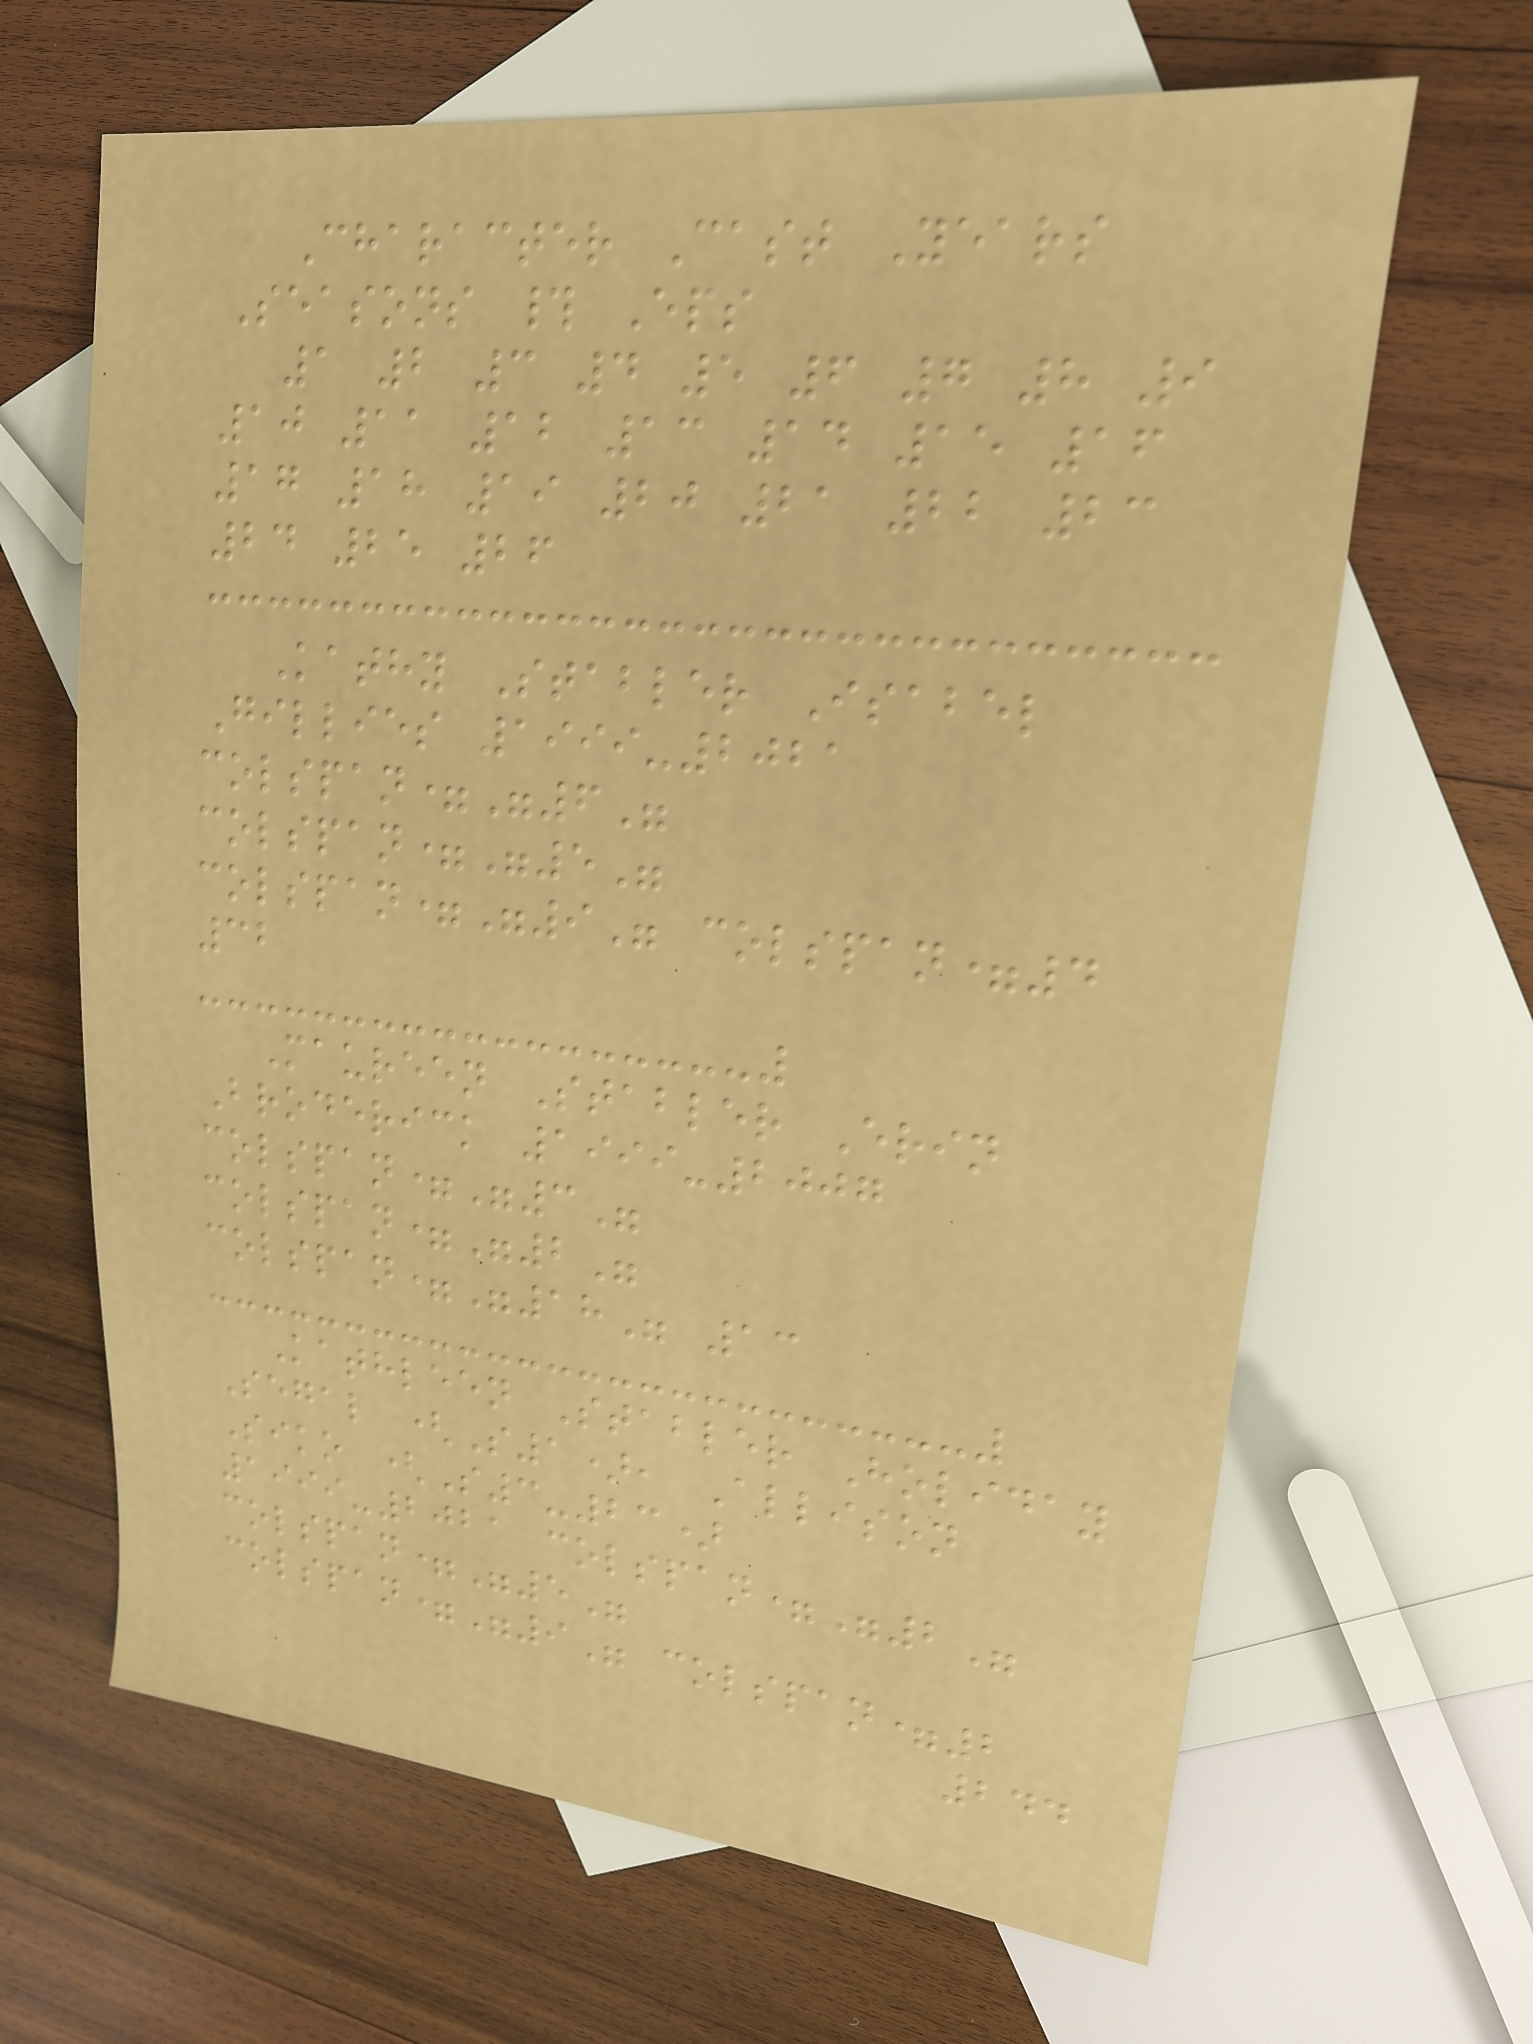Character Cast Years
Seasons # Eps
1 2 3 4 5 6 7 8 9
10 11 12 13 14 15 16
17 18 19 20 21 22 23
24 25 26
Kathy Stabler Isabel
Gillies 1999-2021
colspan="6"
colspan="5"
colspan="9" colspan=4
32
Maureen Stabler Erin
Broderick 1999-2007
colspan="3"
colspan="2"
colspan="18" 13
Kathleen Stabler Holiday
Segal (S1), Allison
Siko (S3-23)
1999-2021 colspan="2"
colspan="5"
colspan="9" colspan=2
244
